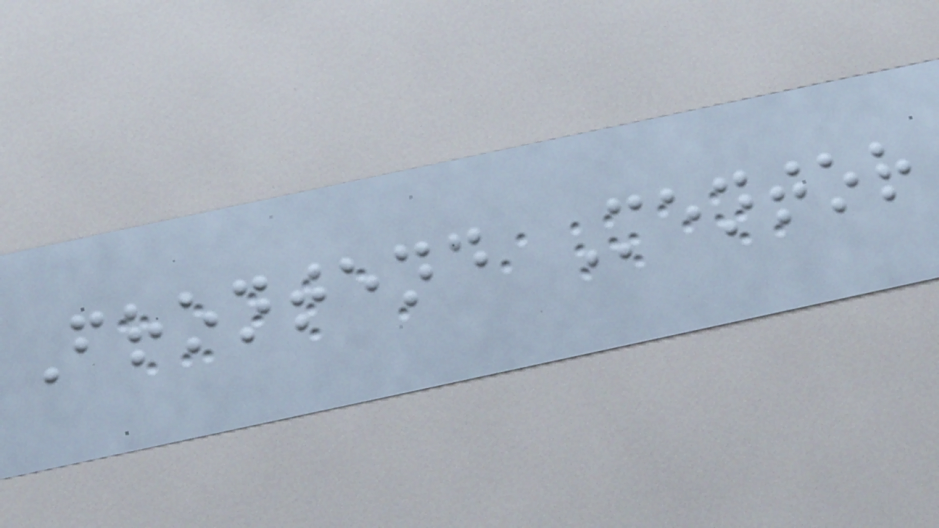Frontend Mentor
